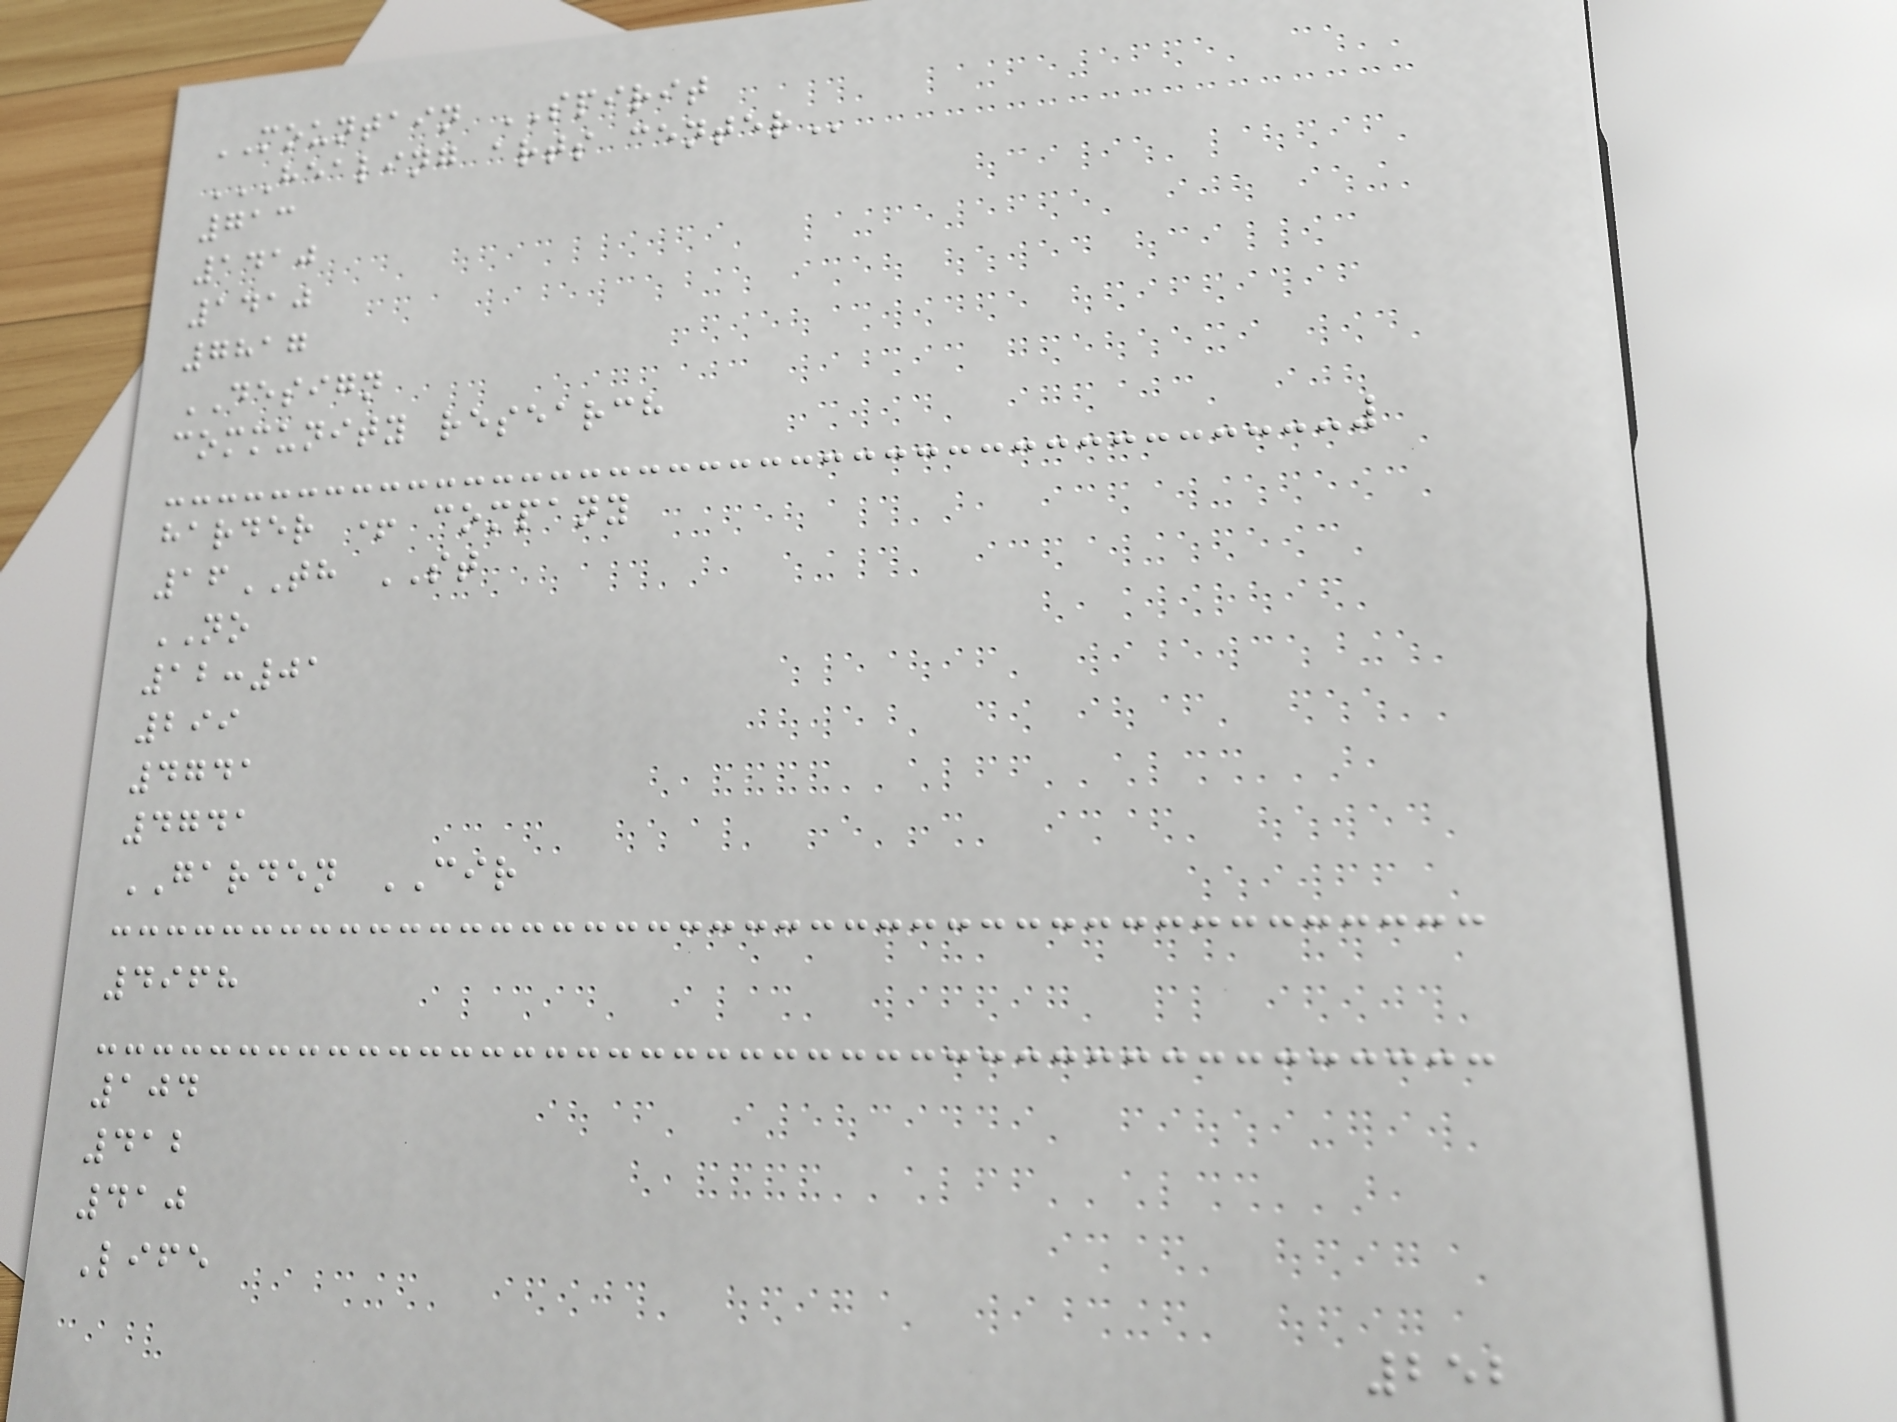MOUNTAIN SPIRIT
HEALING ARTS CENTER
713
1410
1410
7817
DESIGN
community research
harder + company
16TH ST
NO
12:01
299
4741
4741
GARDEN CIR
4968
104
412
410
Life
252
